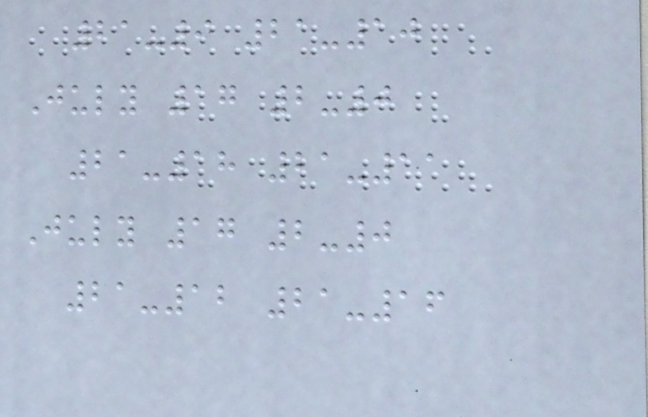21-9 21-10
July 17 2-0
21-18 21-11
July 17 2-0
21-12 21-16
